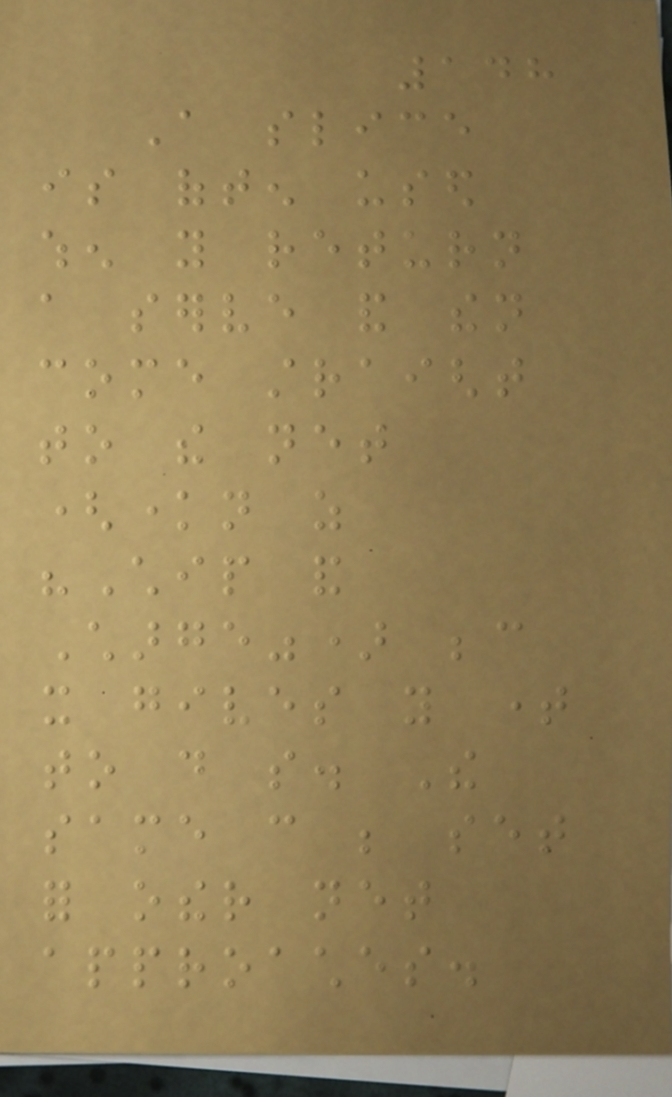148
A slice
is often used
when you return
a serve and then
come straight
to the net
(known as
"Chip and
Charge") because
it gives you time
to do so. The
same can be set
for other net
approaches.
